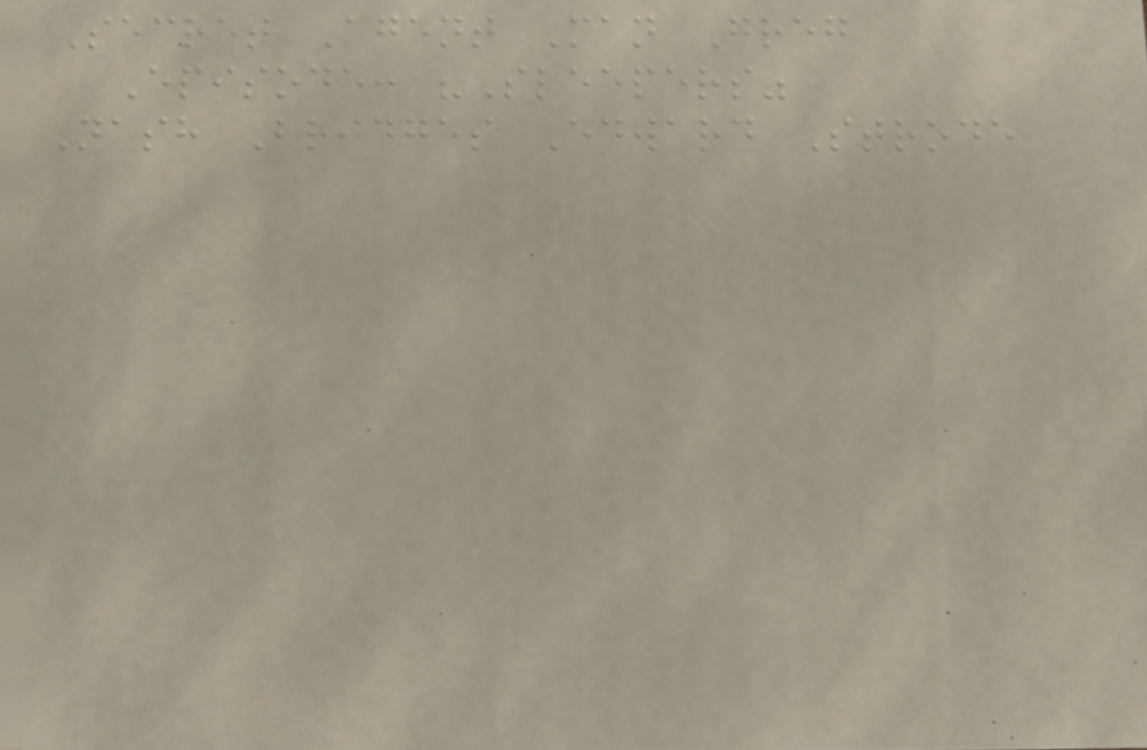Secret Agent Man Greg
Episode: "Sleepers"
Nash Bridges Edward Strode
